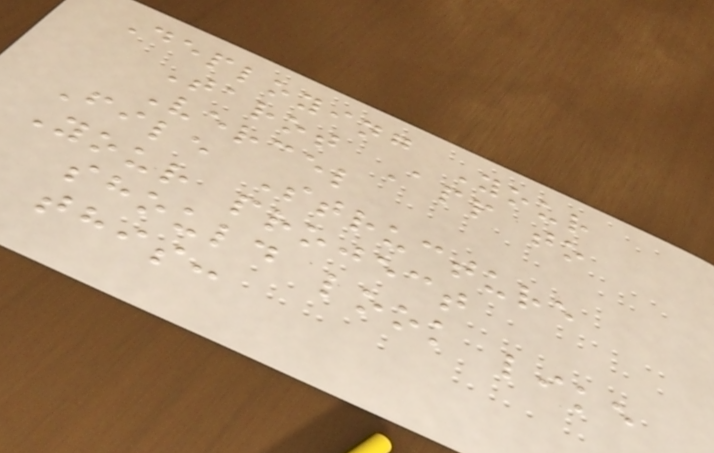Deploying Your
Tarot App to
Vercel
File Structure
Your project
should look like
this:
